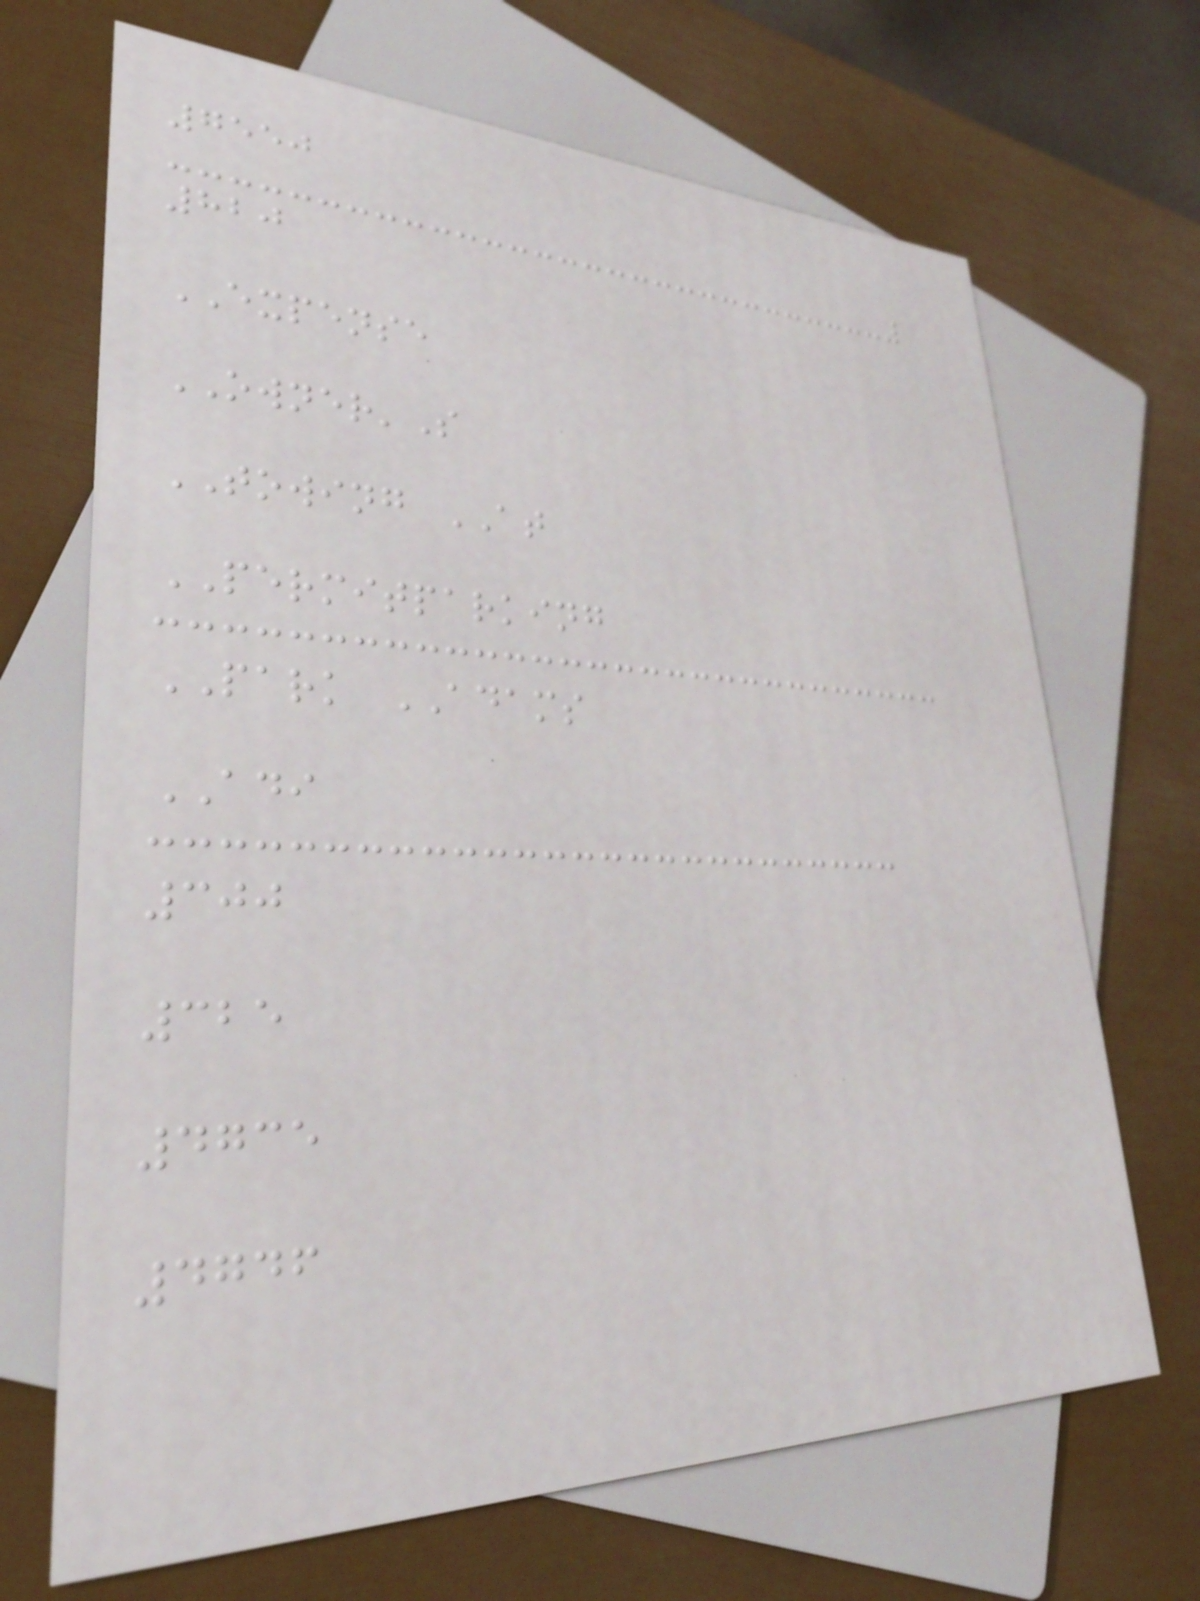7550
820
EXPENSE
OWNER'S
TOWING AT
PERMITPARKING
PARK ADAMS
ADI
300
325
4735
4746
